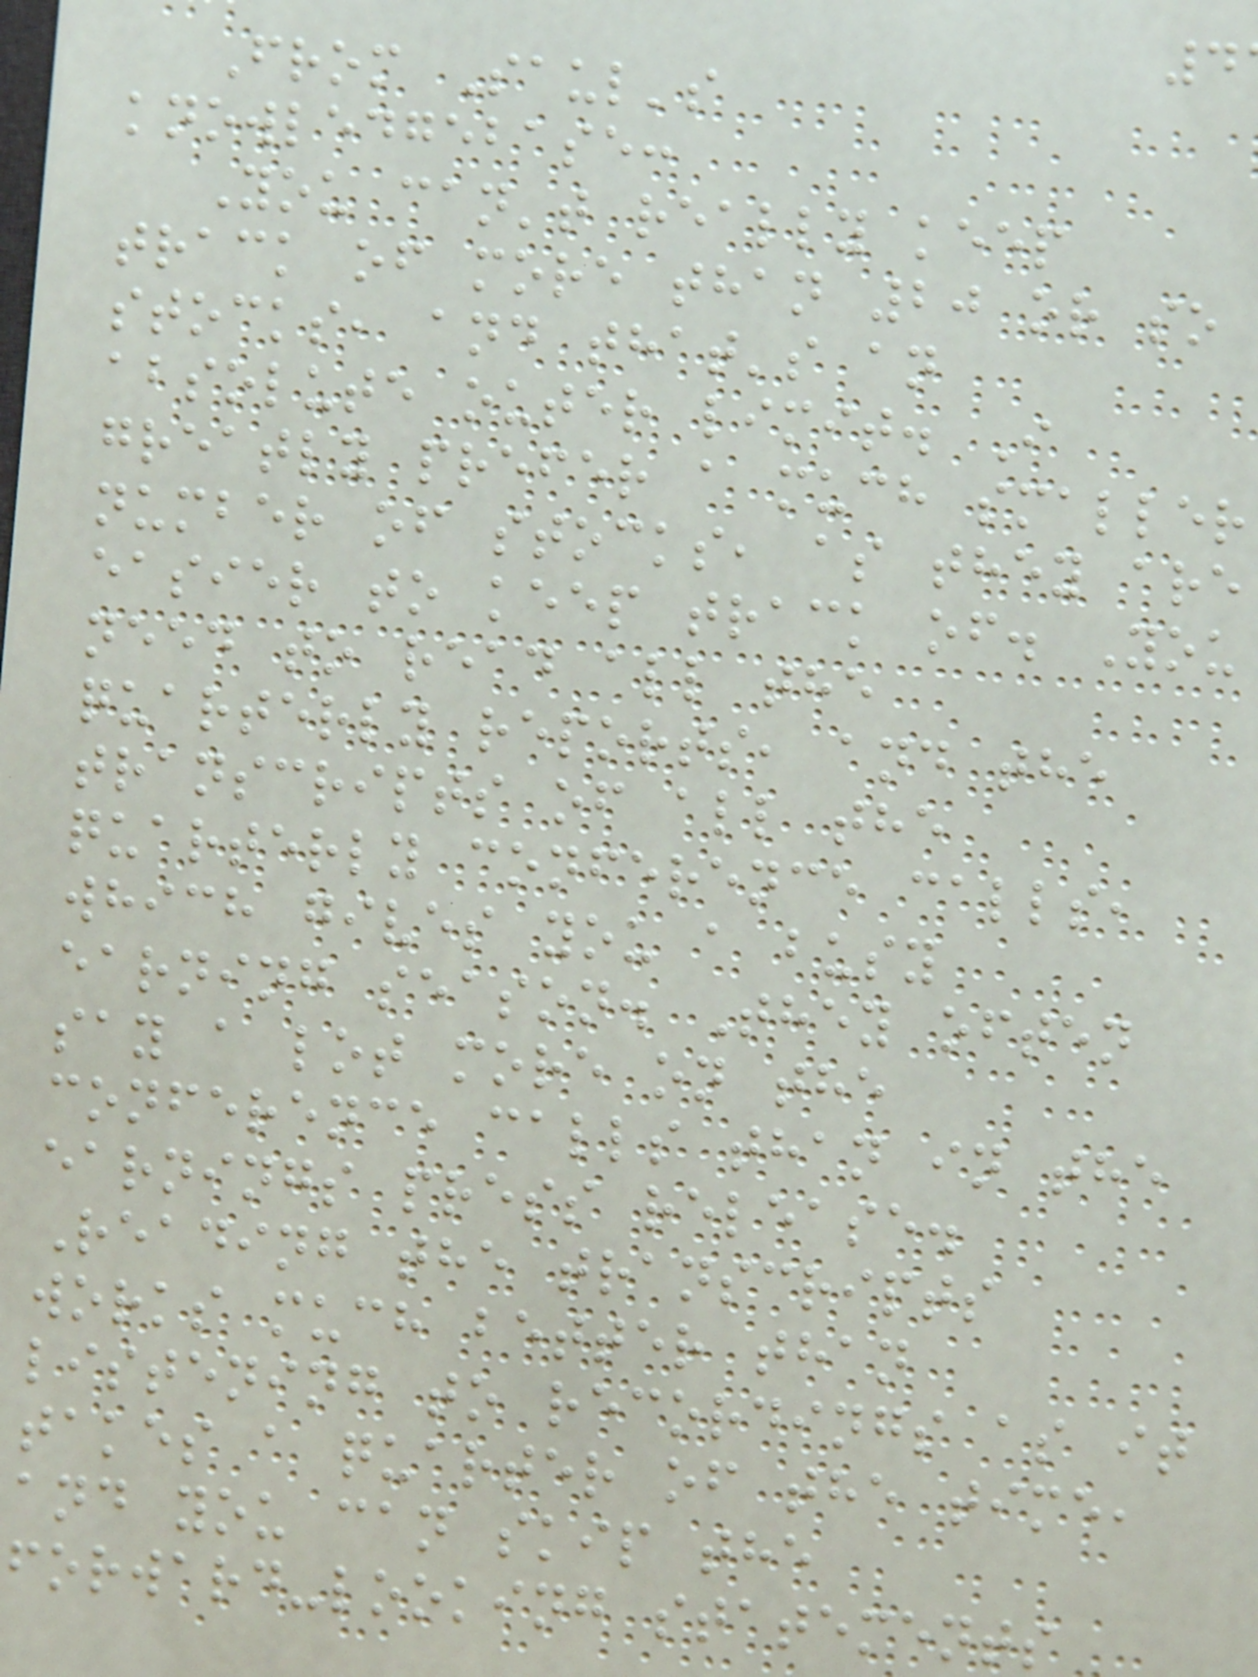From Saul's
knowledgebase:
You can't really keep
track of more than 20 or so
stocks, and that's an
absolute outer limit. I
greatly prefer a much smaller
number of stocks, as they are
easier to keep track of. You
need to read all the
quarterly reports, and the
transcripts of all the
quarterly conference calls,
which gives you a busy
earning season. They often
say a lot more on the
conference calls than in the
earnings press release.
Reading the transcripts
works much better than
listening to recordings as it
takes a quarter of the time,
and you can skip the
forward-looking statements
